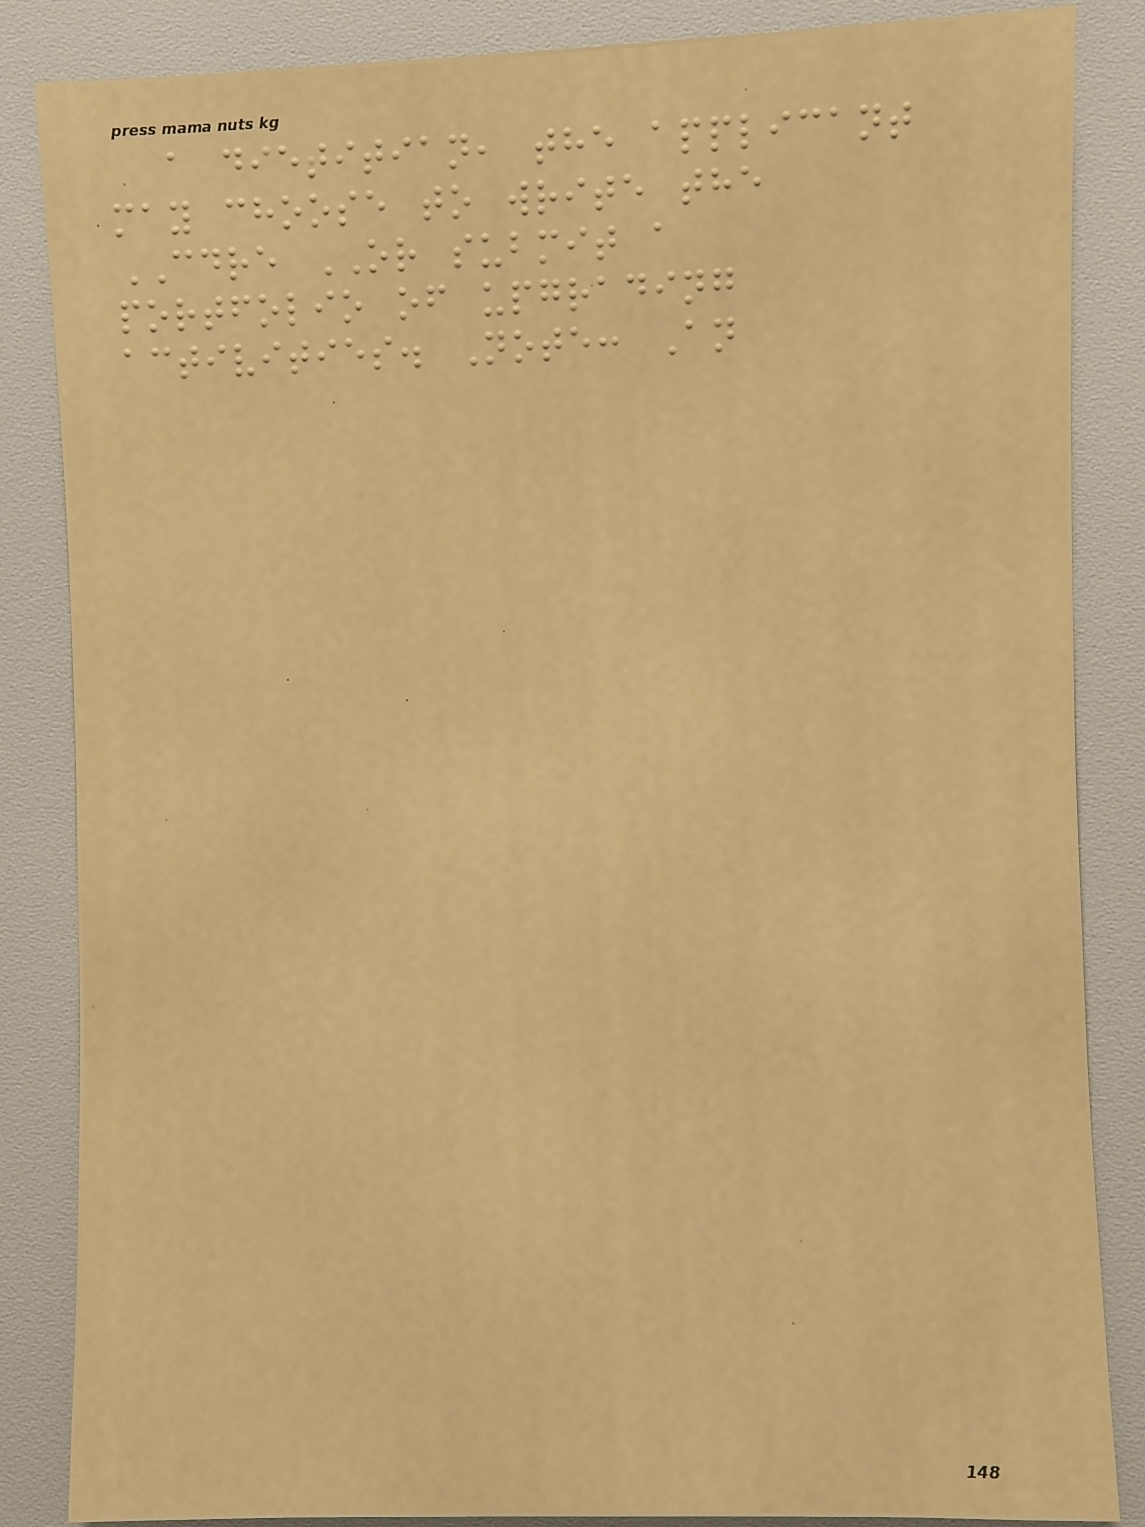a dietitian, the applicant
may choose to write the
CDRE OR submit a
portfolio of upgrading
activities. Note: An
